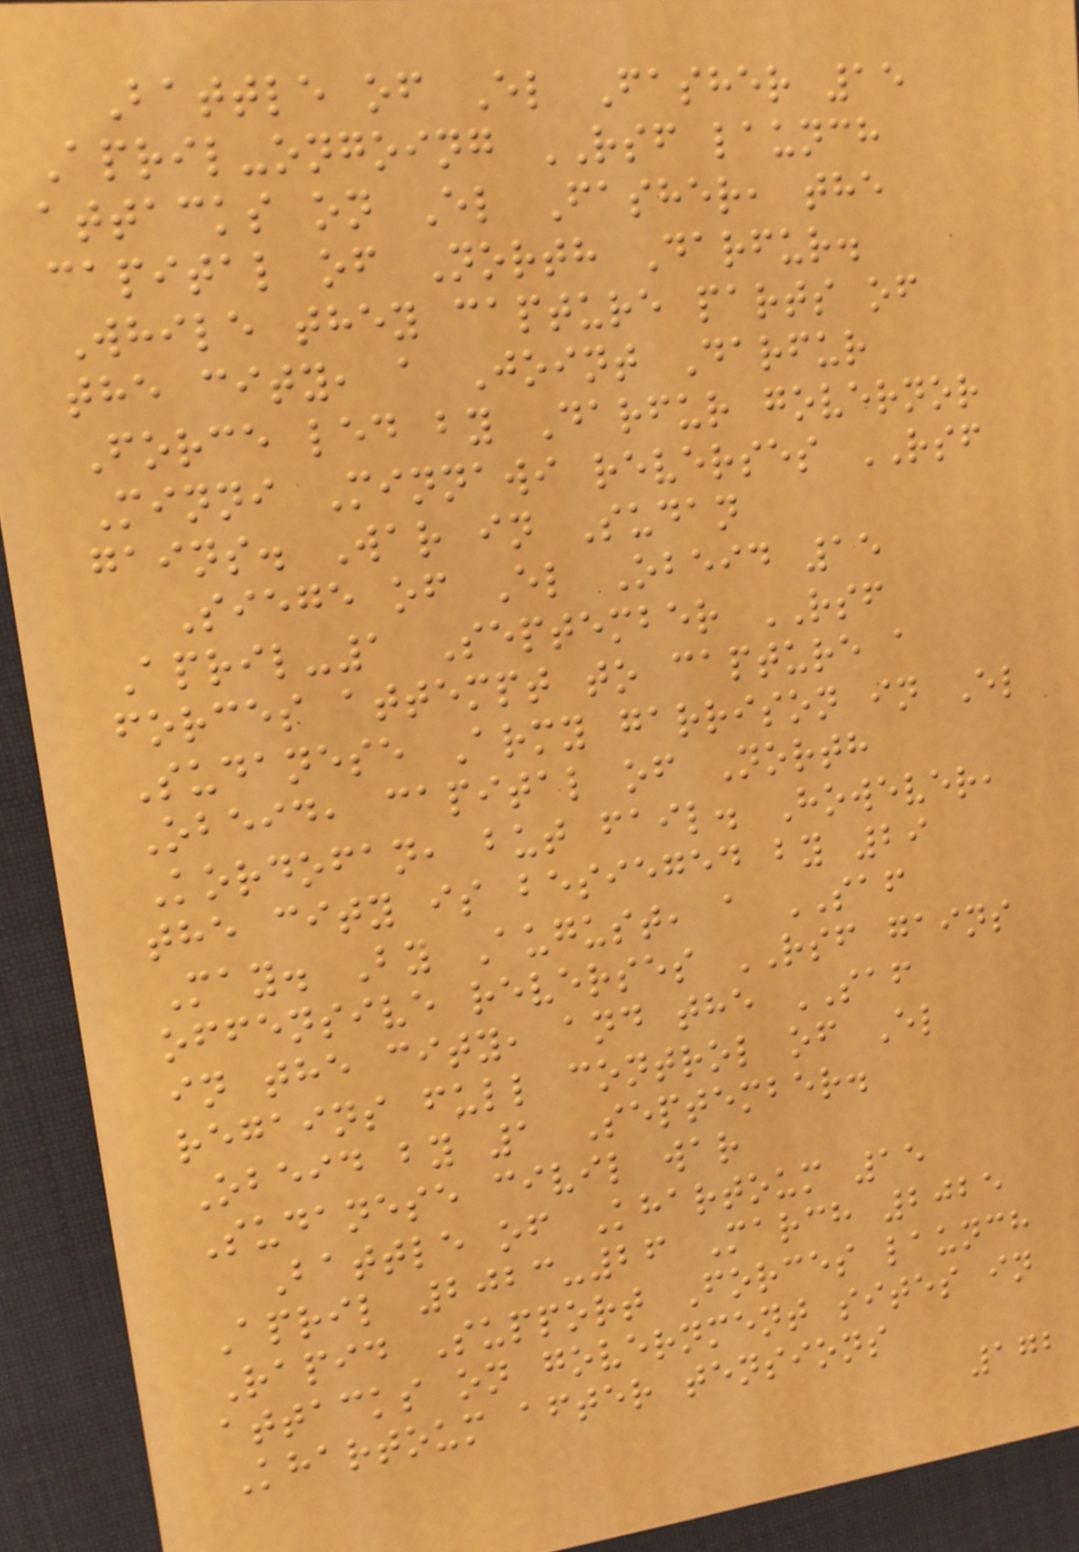Battle of El Fasher 15
April-ongoing RSF launch
attacks on El Fasher, the
capital of North Darfur.
While they capture parts of
the city, a Joint Darfur
Force led by Darfur governor
Minni Minnawi reverses RSF
gains. War in Sudan
Siege of El Obeid 15
April-1 September RSF
forces attempt to capture a
Sudanese Army garrison in El
Obeid, capital of North
Kordofan, but fail. However,
the city is besieged by 29
May. By August, a SAF
offensive reverses RSF gains
in the city, and the SAF
regains full control of El
Obeid by 1 September.
Sudanese civil war
Battle of Khartoum 15
April 2023-26 March 2025
Rapid Support Forces launch
attacks on government sites in
Khartoum after tensions
172
